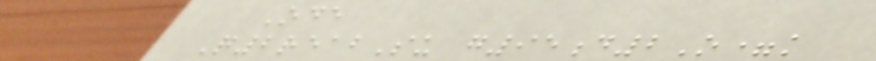Ode
Q2reabSu g95d2O=k
